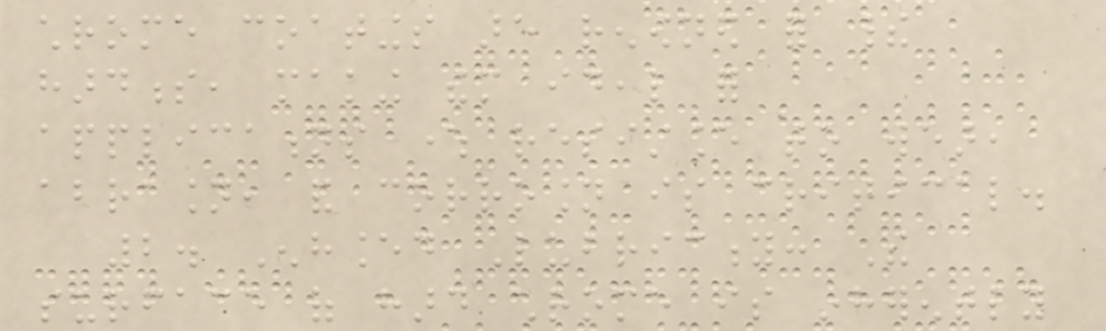chrome coatings are renowned for their
hardness, making them ideal for
applications where resistance to wear,
abrasion, and corrosion is critical.
2. Enhanced Lubricity: The
surface of hard chrome is inherently
